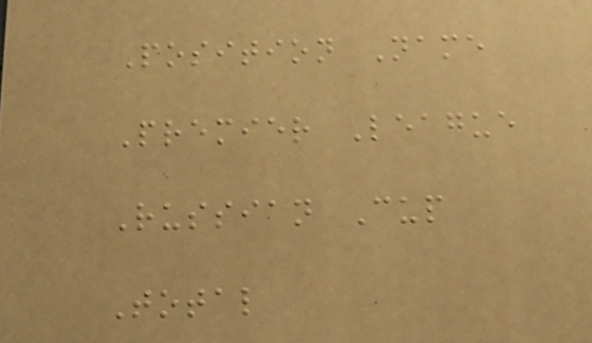Position Name
Premier League
Russian Cup
Total
